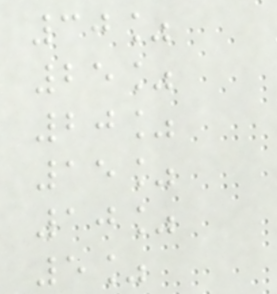30%
25%
20%
15%
10%
5%
